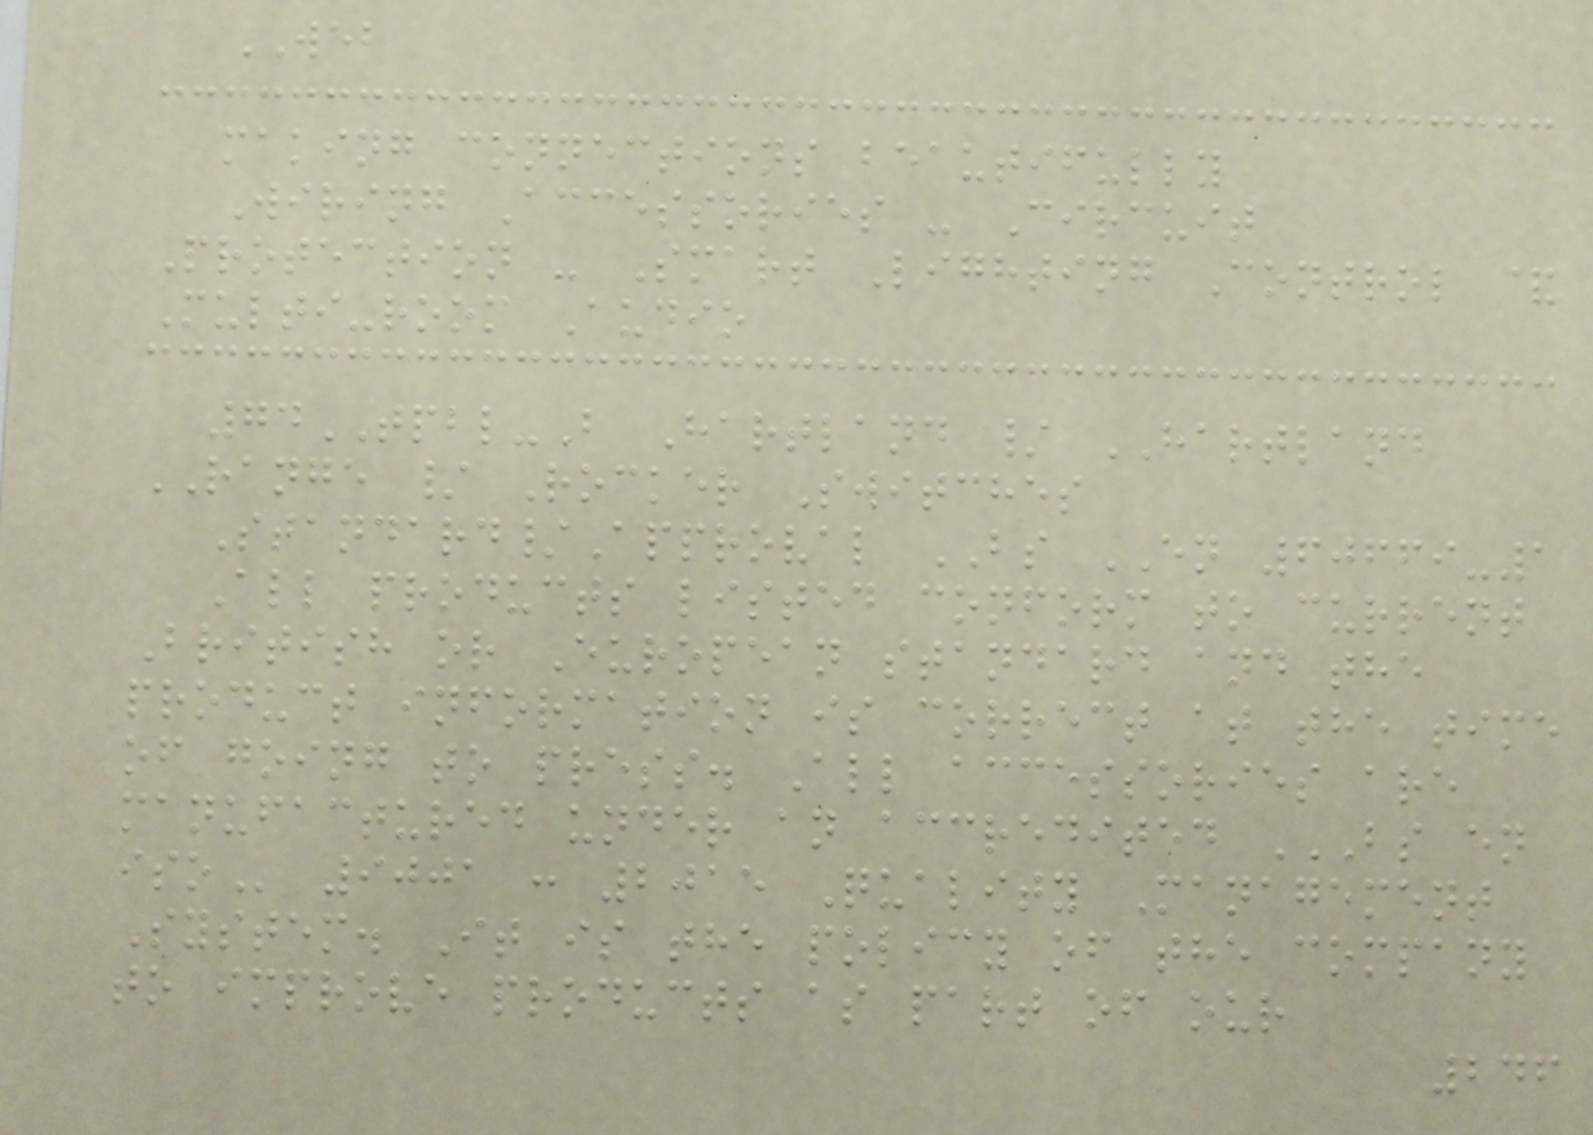WEB
making connections beautifully
Wiring Accessories - Circuit
Protection - Smart Lighting Control &
Multi-room Audio
74TPBL-B Hartland / HARTLAND
RANGE / Rocker Switches
Standard/Approval BS EN 60669-1
All products listed conform to current
British or European standard and the
product information is correct at the time
of going to press. All accessories are
manufactured under an accredited BS EN
ISO 9001 : 2015 Quality Management
System. It is the policy of the company
to improve products as part of our
246
